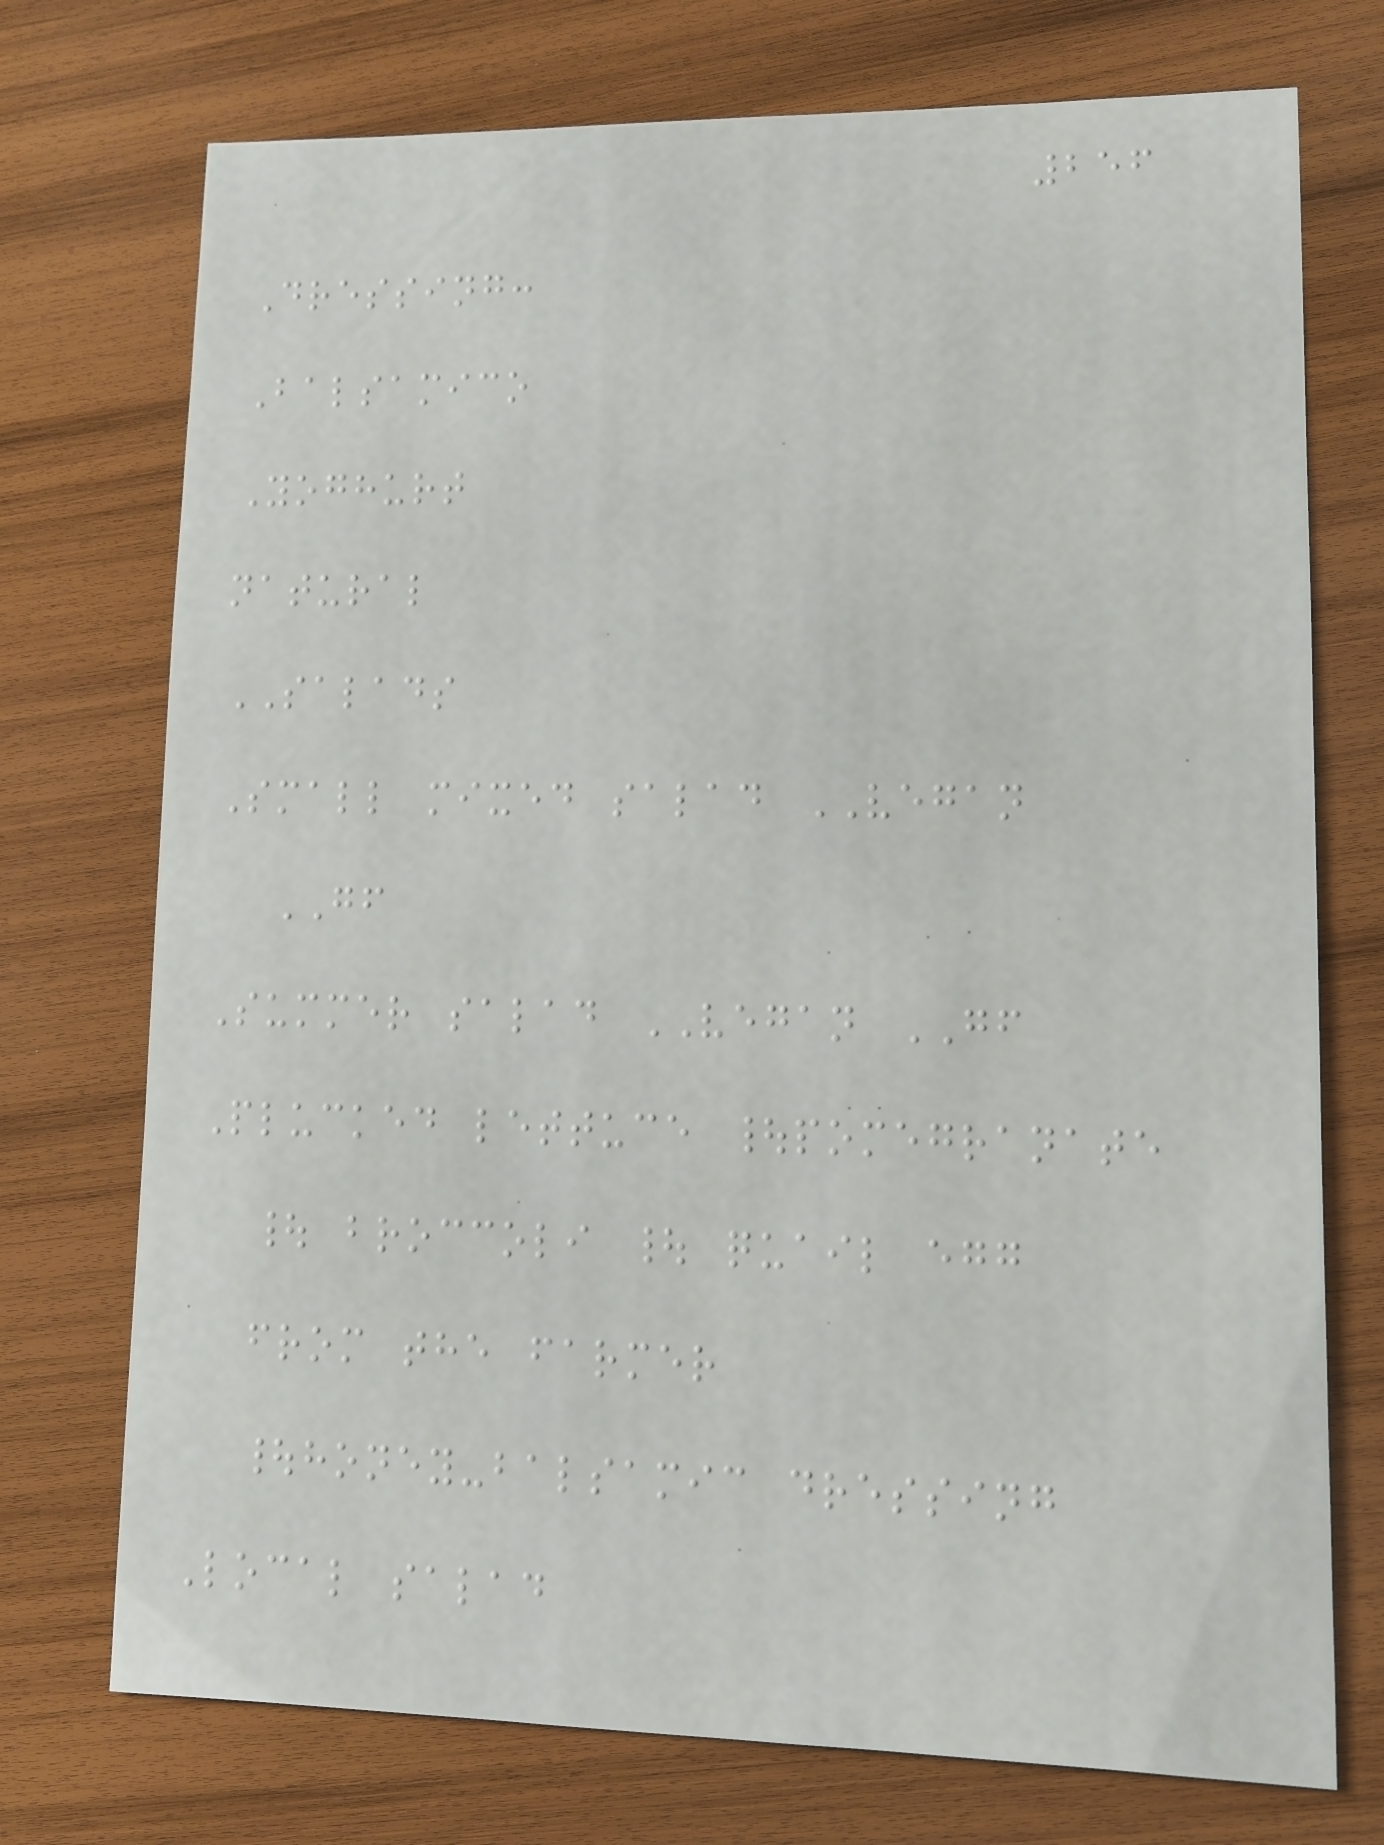256
Dressing:
Balsamico
Yoghurt
natural
SALADS
Small mixed salad VEGAN
GF
Summer salad VEGAN GF
Plucked lettuce |pomegranate
| broccoli | quail egg
from the farmer
|honey-balsamic dressing
Local salad
